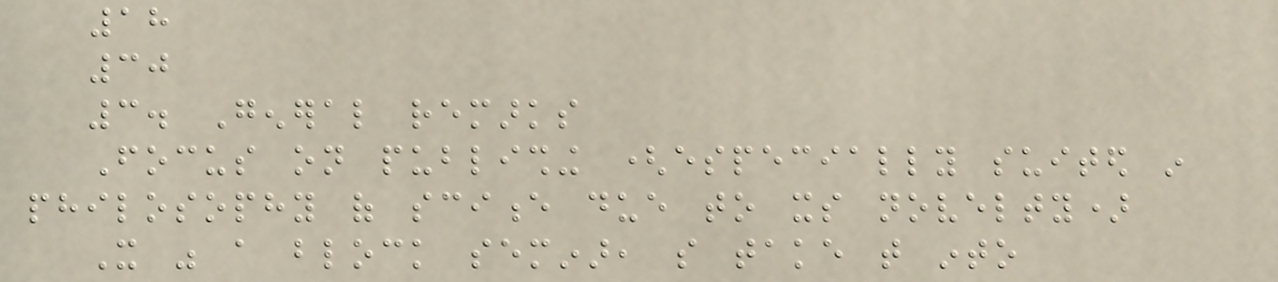18
30
3. General remarks
Focus on publishing (especially suited in
philosophy of science due to its novelty)
It was a block seminar, so take that into
